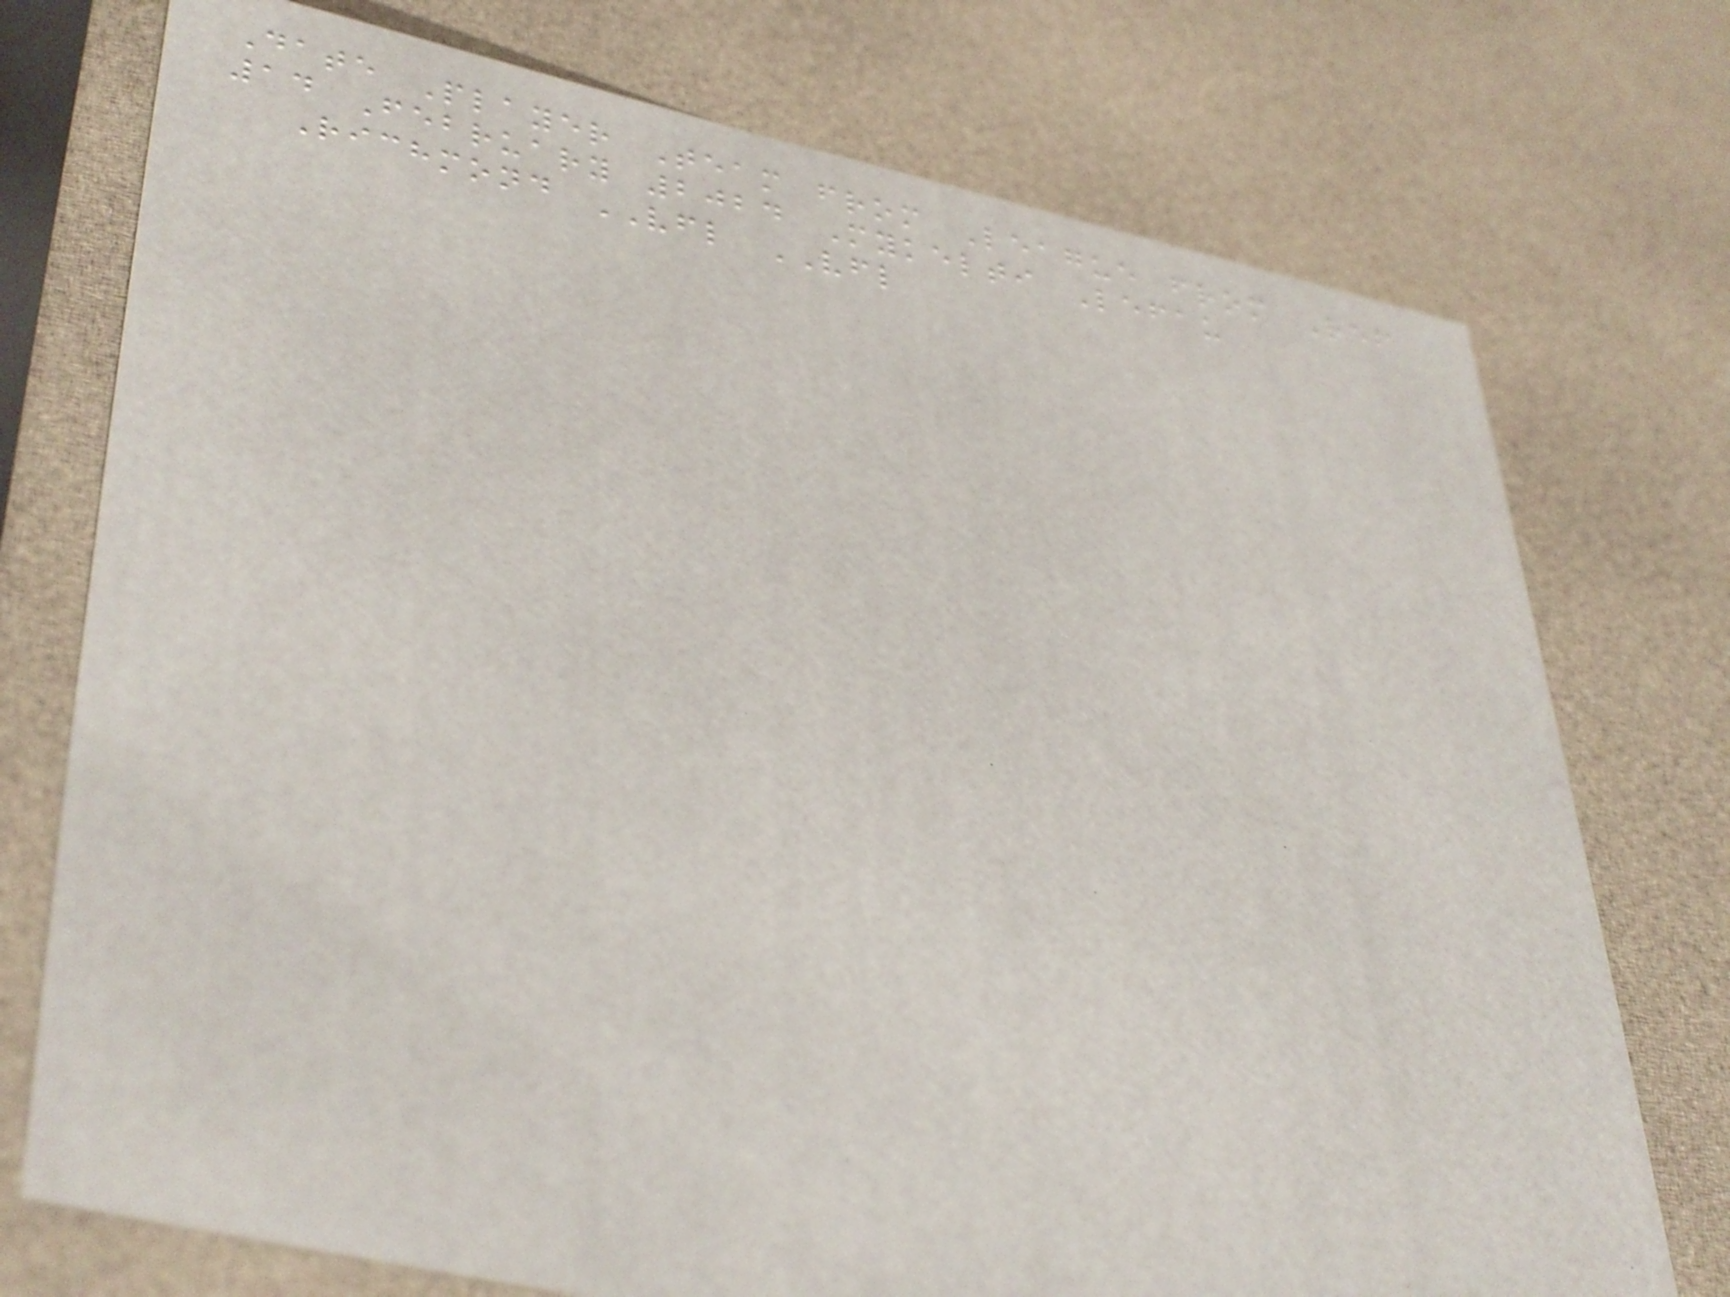Date Player Team from League from Ref
14 February 2024 Mykelti Lefau
Richmond VFL VFL
